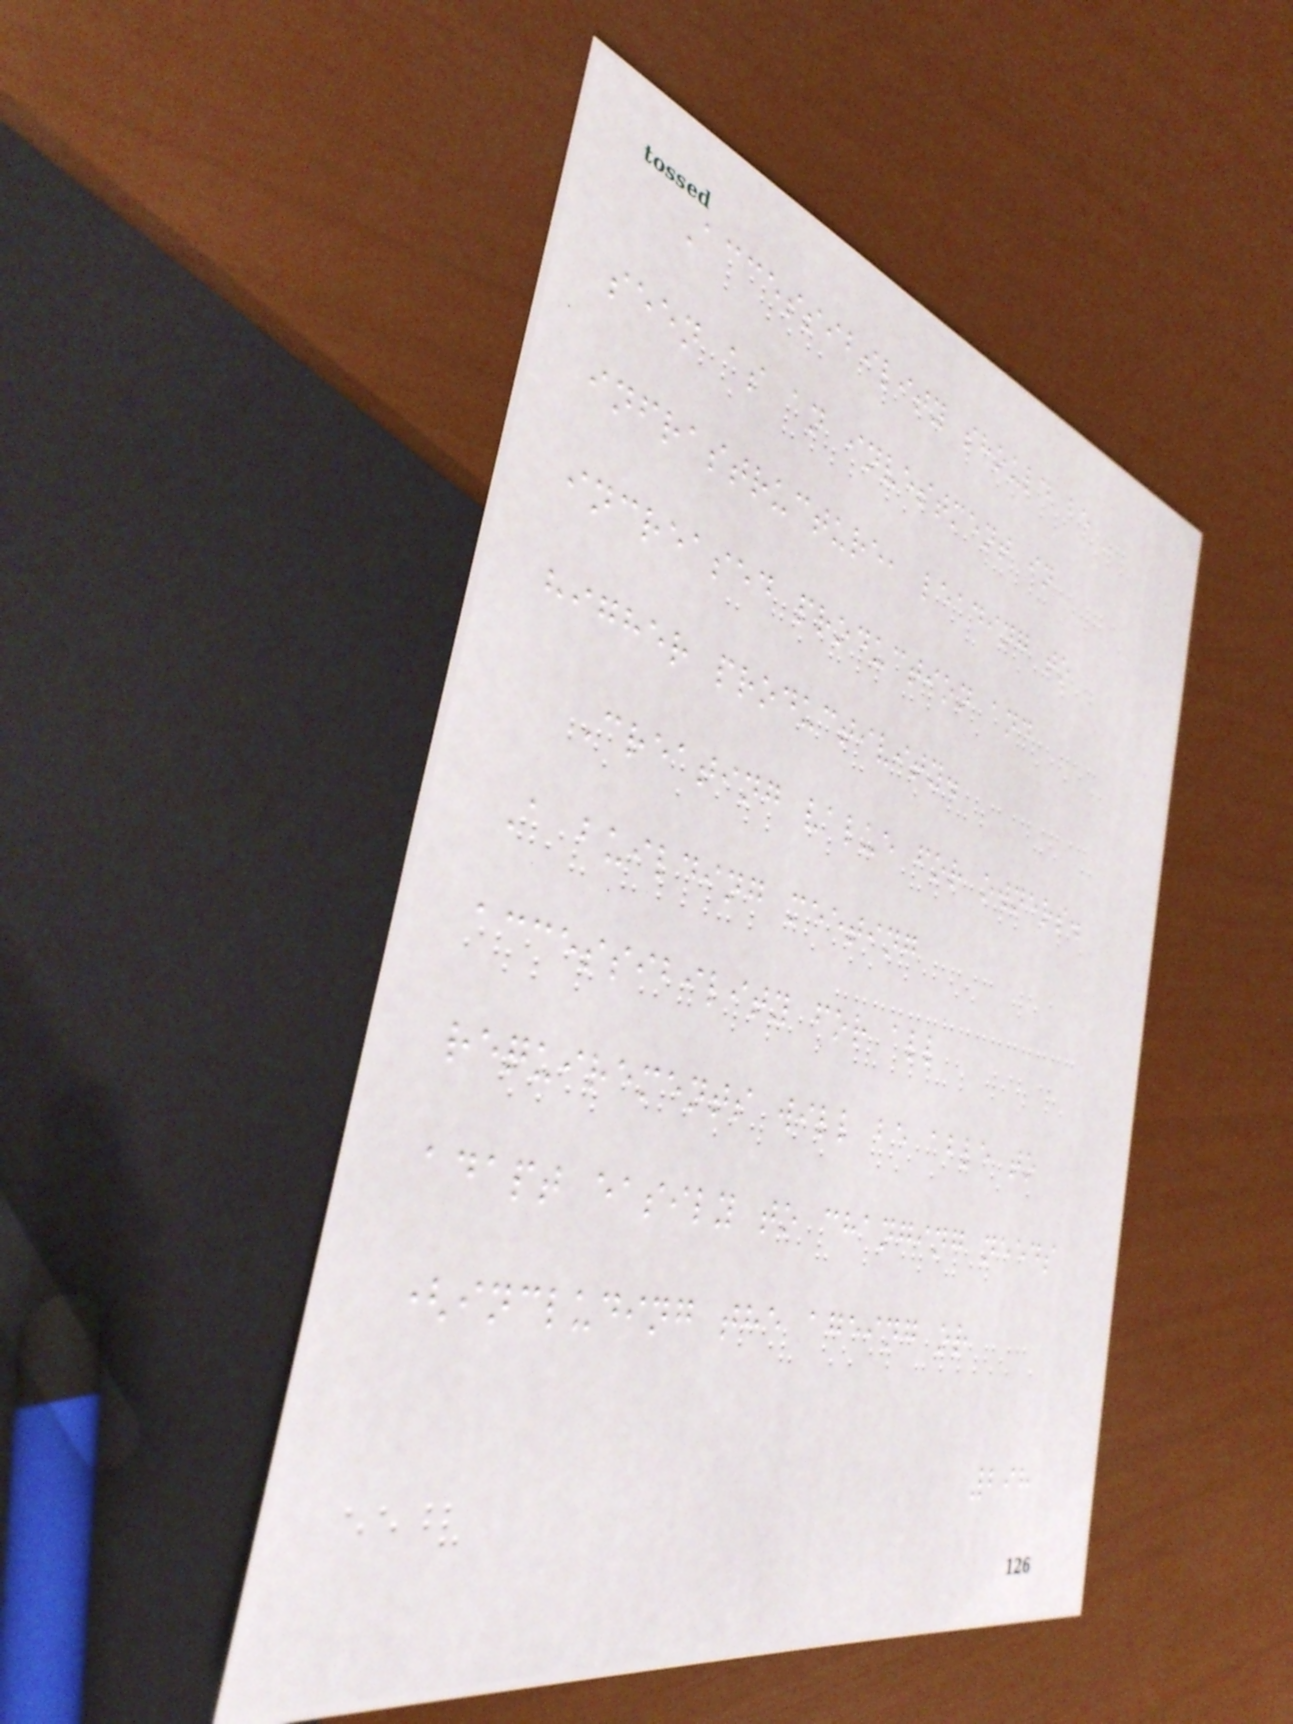Accessibility should be
seen as an investment in
infrastructure, leading to
increased production and
higher productivity.
Creating value for owners.
A building meeting
accessibility for all
requirements will be able to
adapt easily to changing needs
(including the ageing or
298
